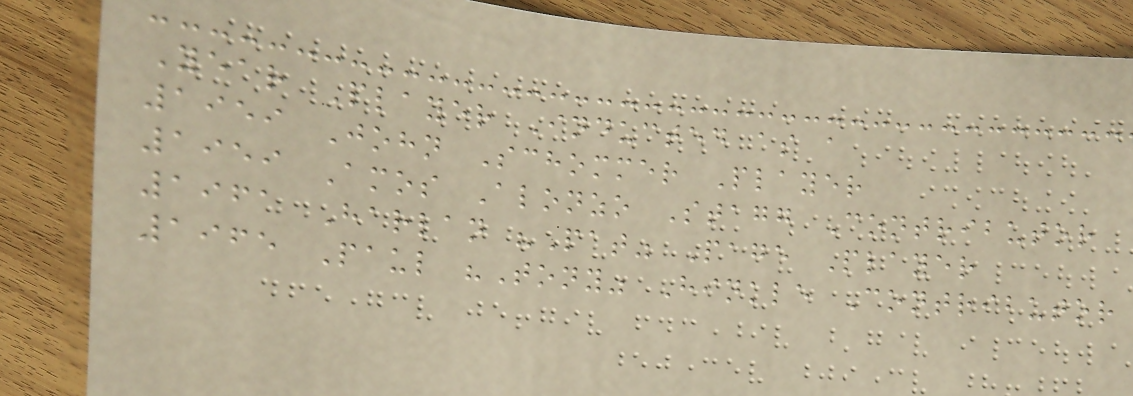Year Player Inducted as a
1959 John Schommer Player
1959 Amos Alonzo Stagg Contributor
1961 Harlan "Pat" Page Player
1965 Paul "Tony" Hinkle Contributor
